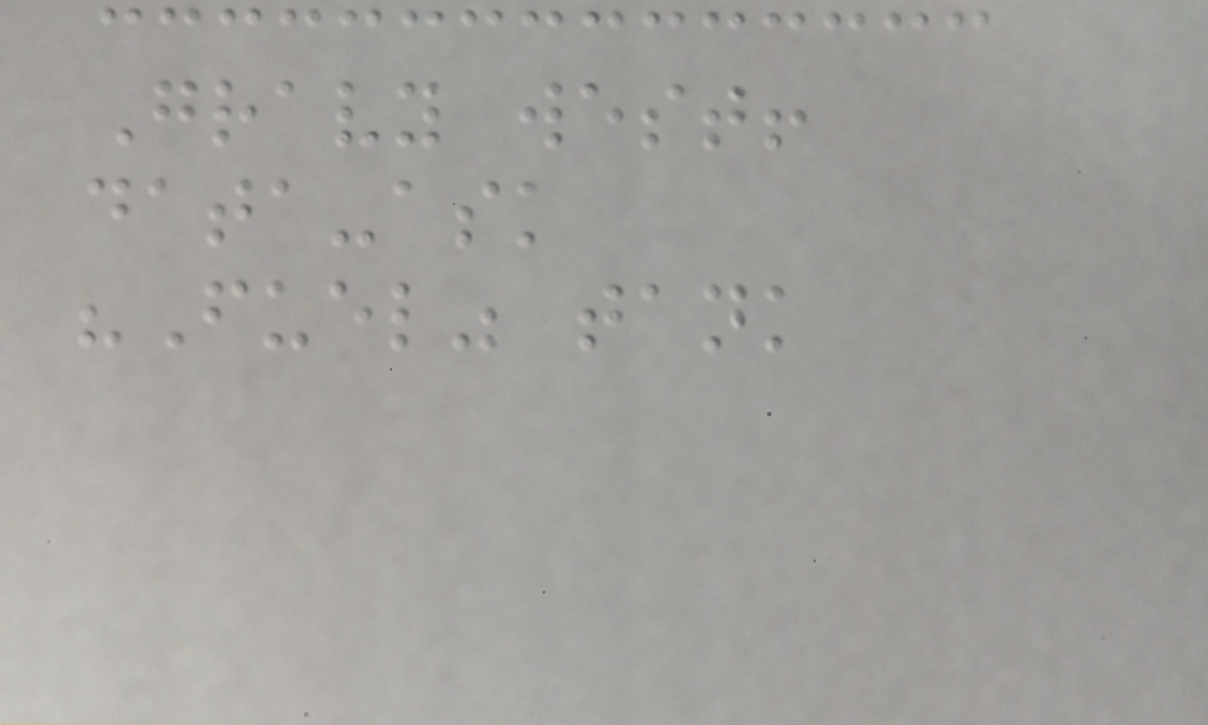Gravy west!
data-ask
"Fuel" tank
